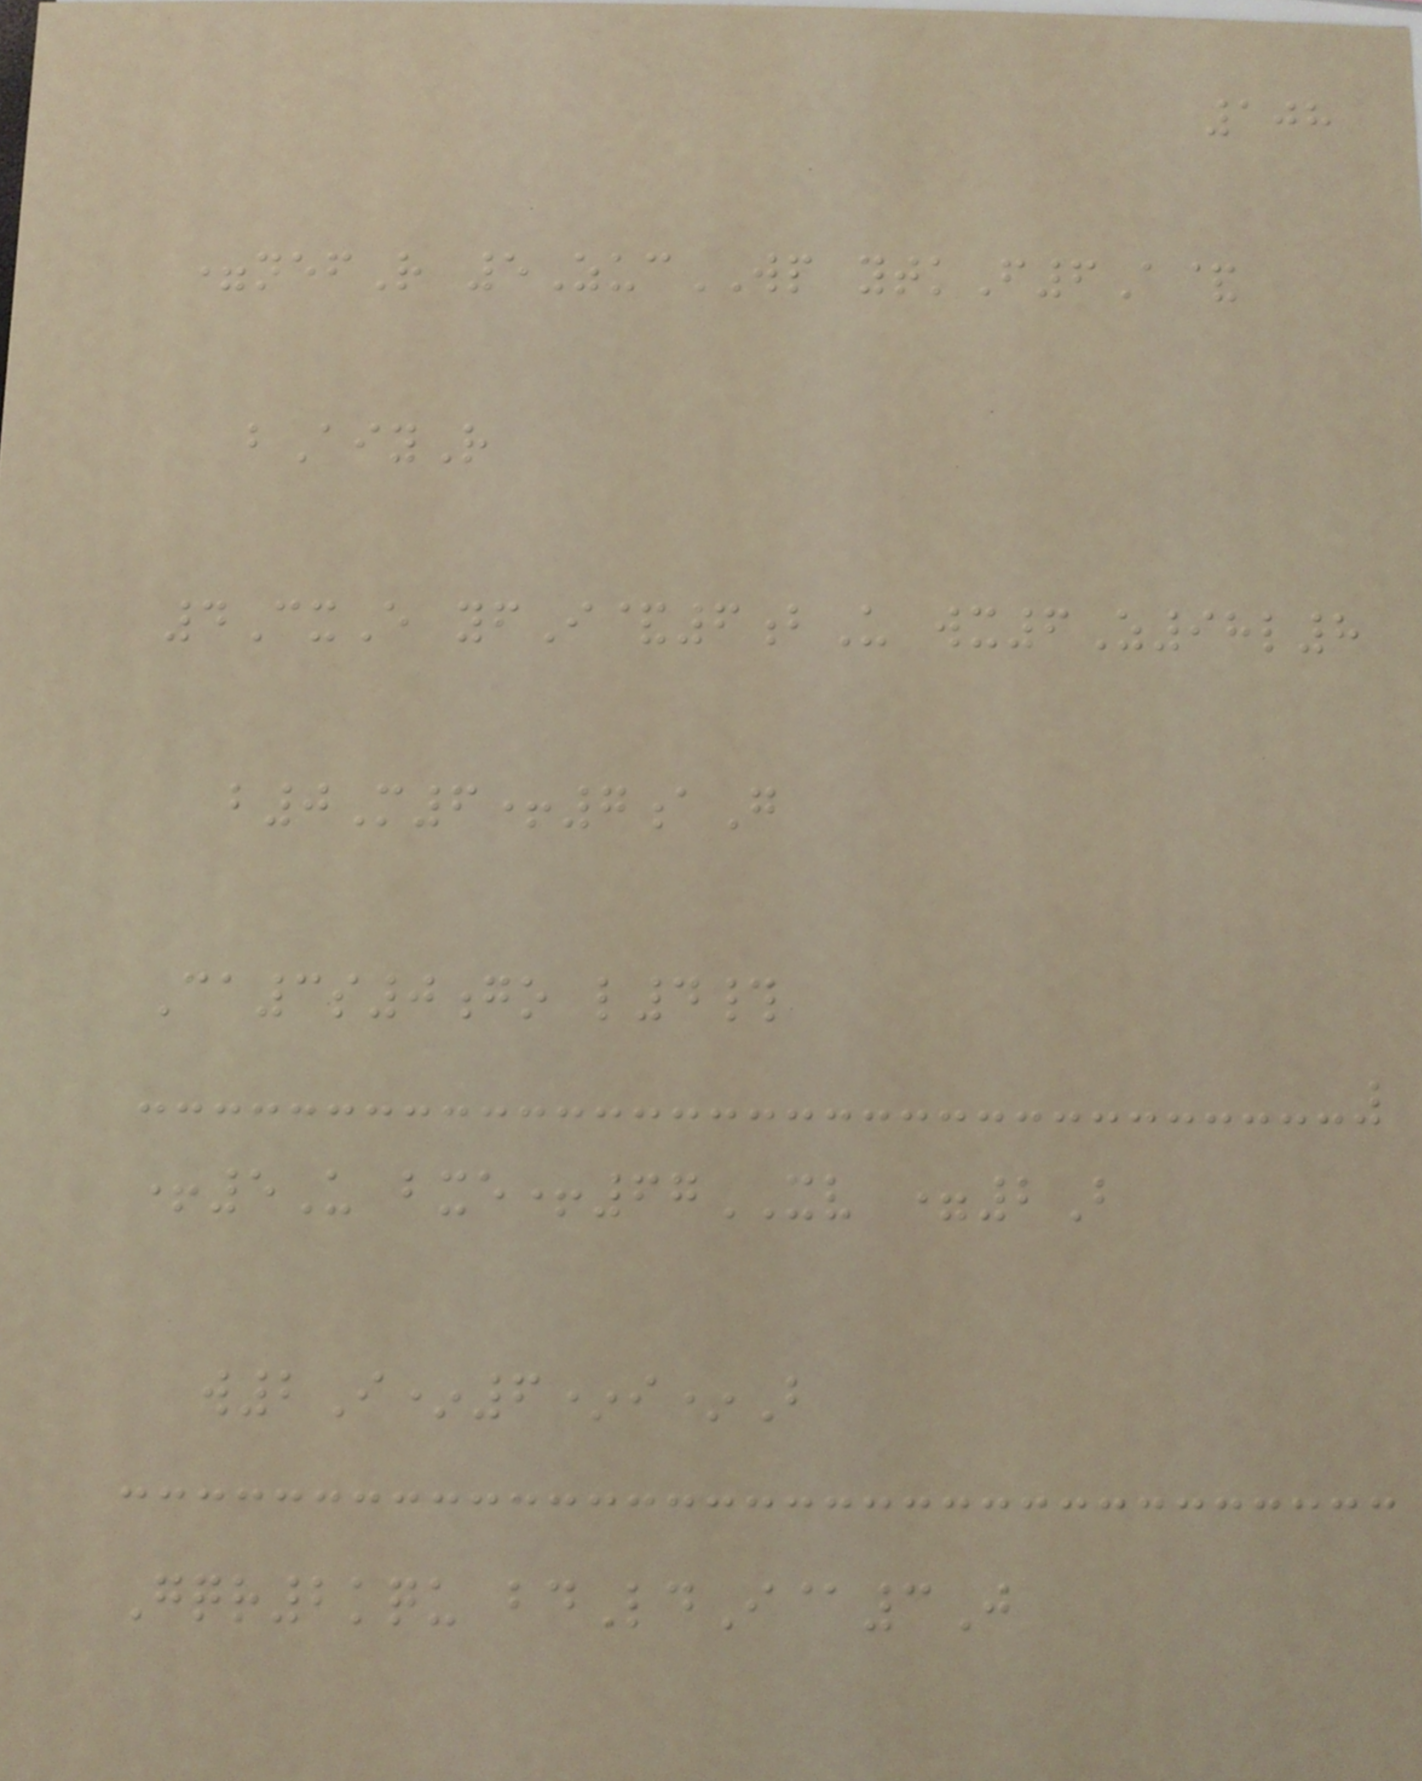108
=nefR 5ZucWP ytkF6A&
bAiyR
4CxE yfI&6bU wx6Z98l8
b0M6+7aG
Ca3s0go l4#
+5U bxe+67XV =2B
w2I*6*i*B
Gqr2kqu bdLdI@3J
